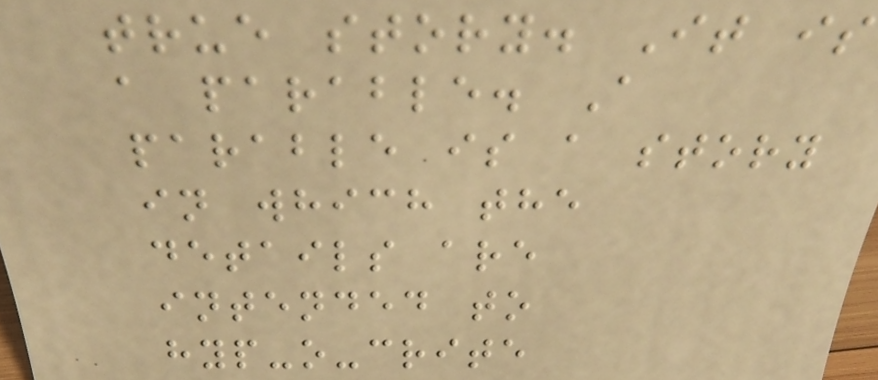true story. It is
a parable. A
parable is a story
in which the
details are
intended to
hyp-o-crite
